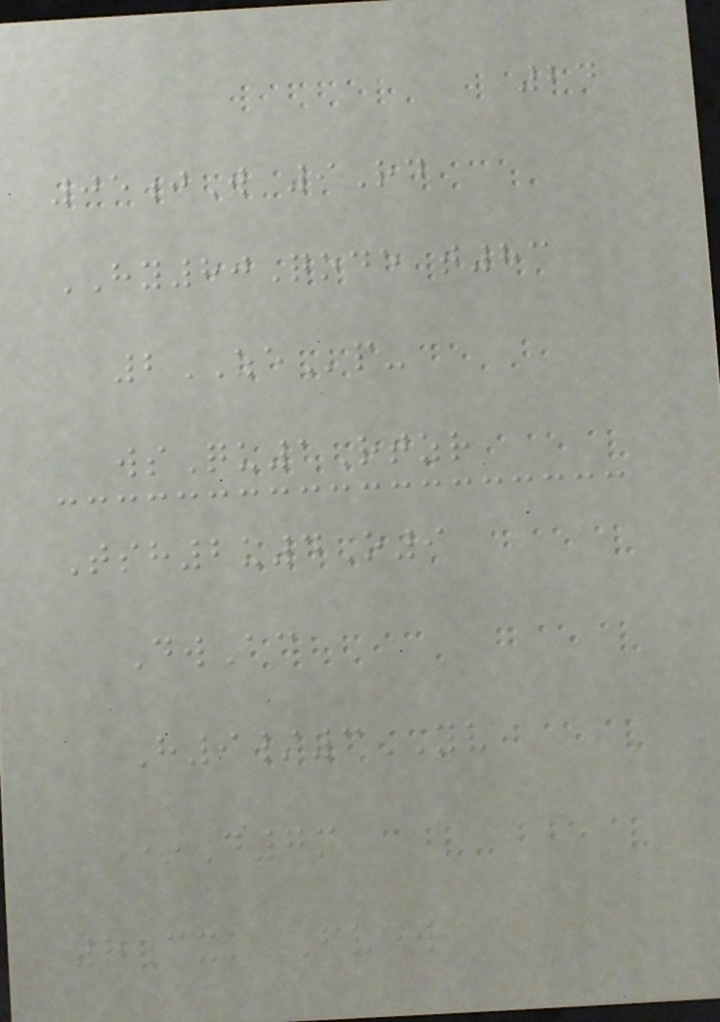24
05jW 9Rd
HY80Qode t83
2ZEp-
wsQu1Rtzr
Tsh2u4O9
DwAc
H9/3YV
*D7m
8cxk Fvew
